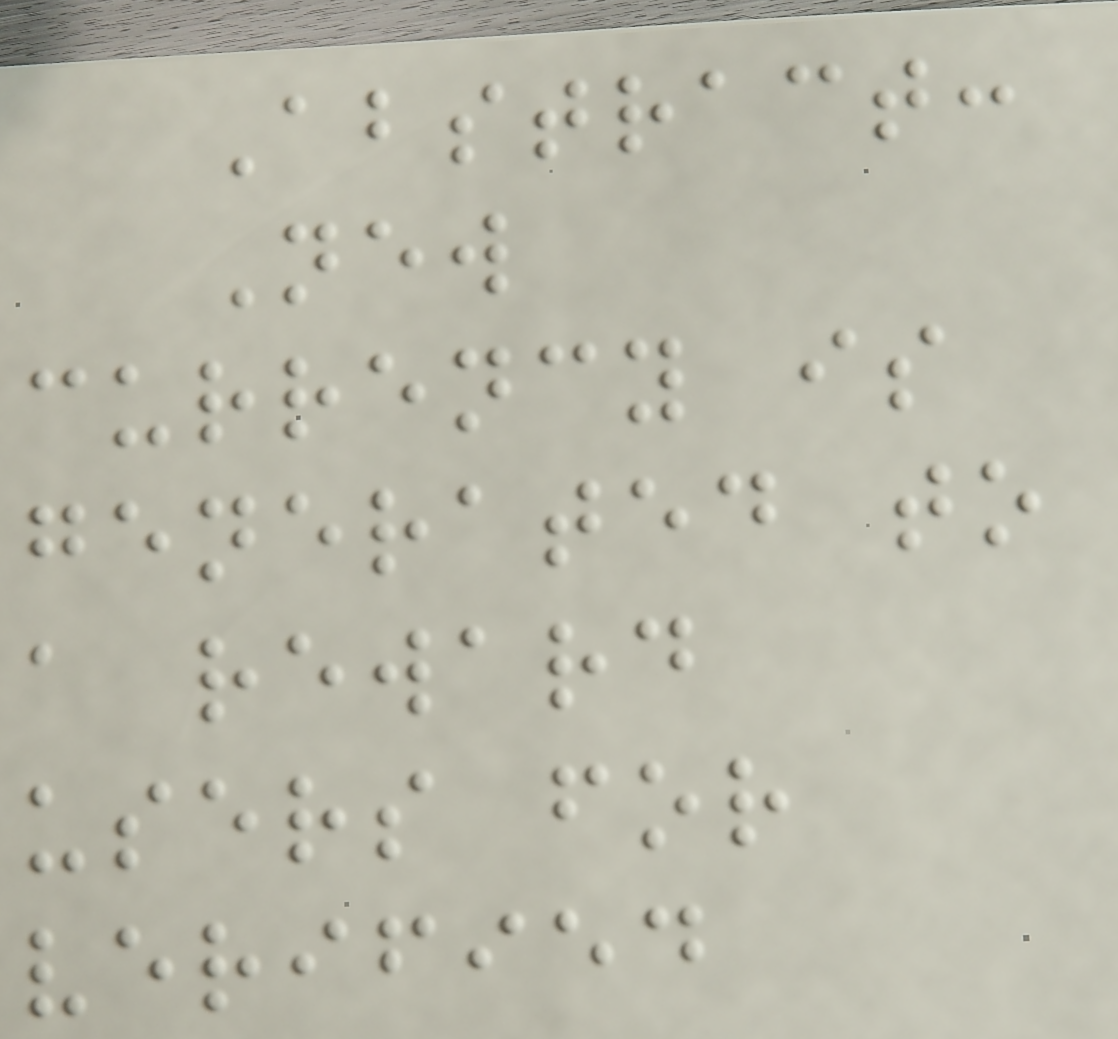Abstract:
New
currency is
generated to
a reward
users for
verified
